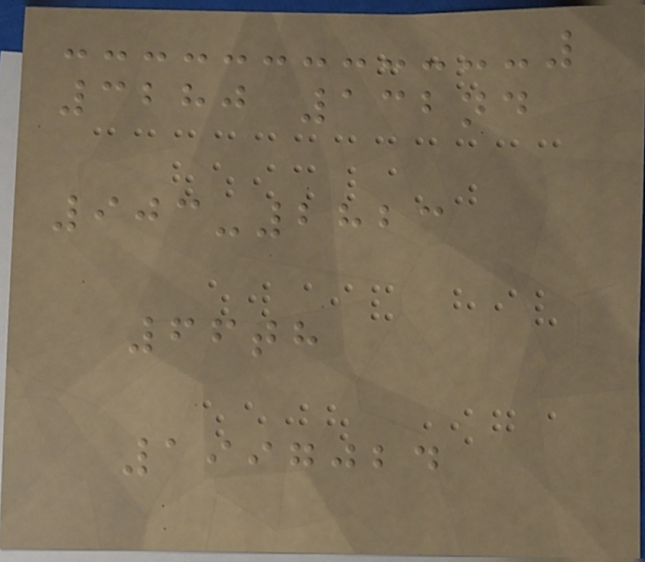3280 132nd
903-2823
66th
1997024
